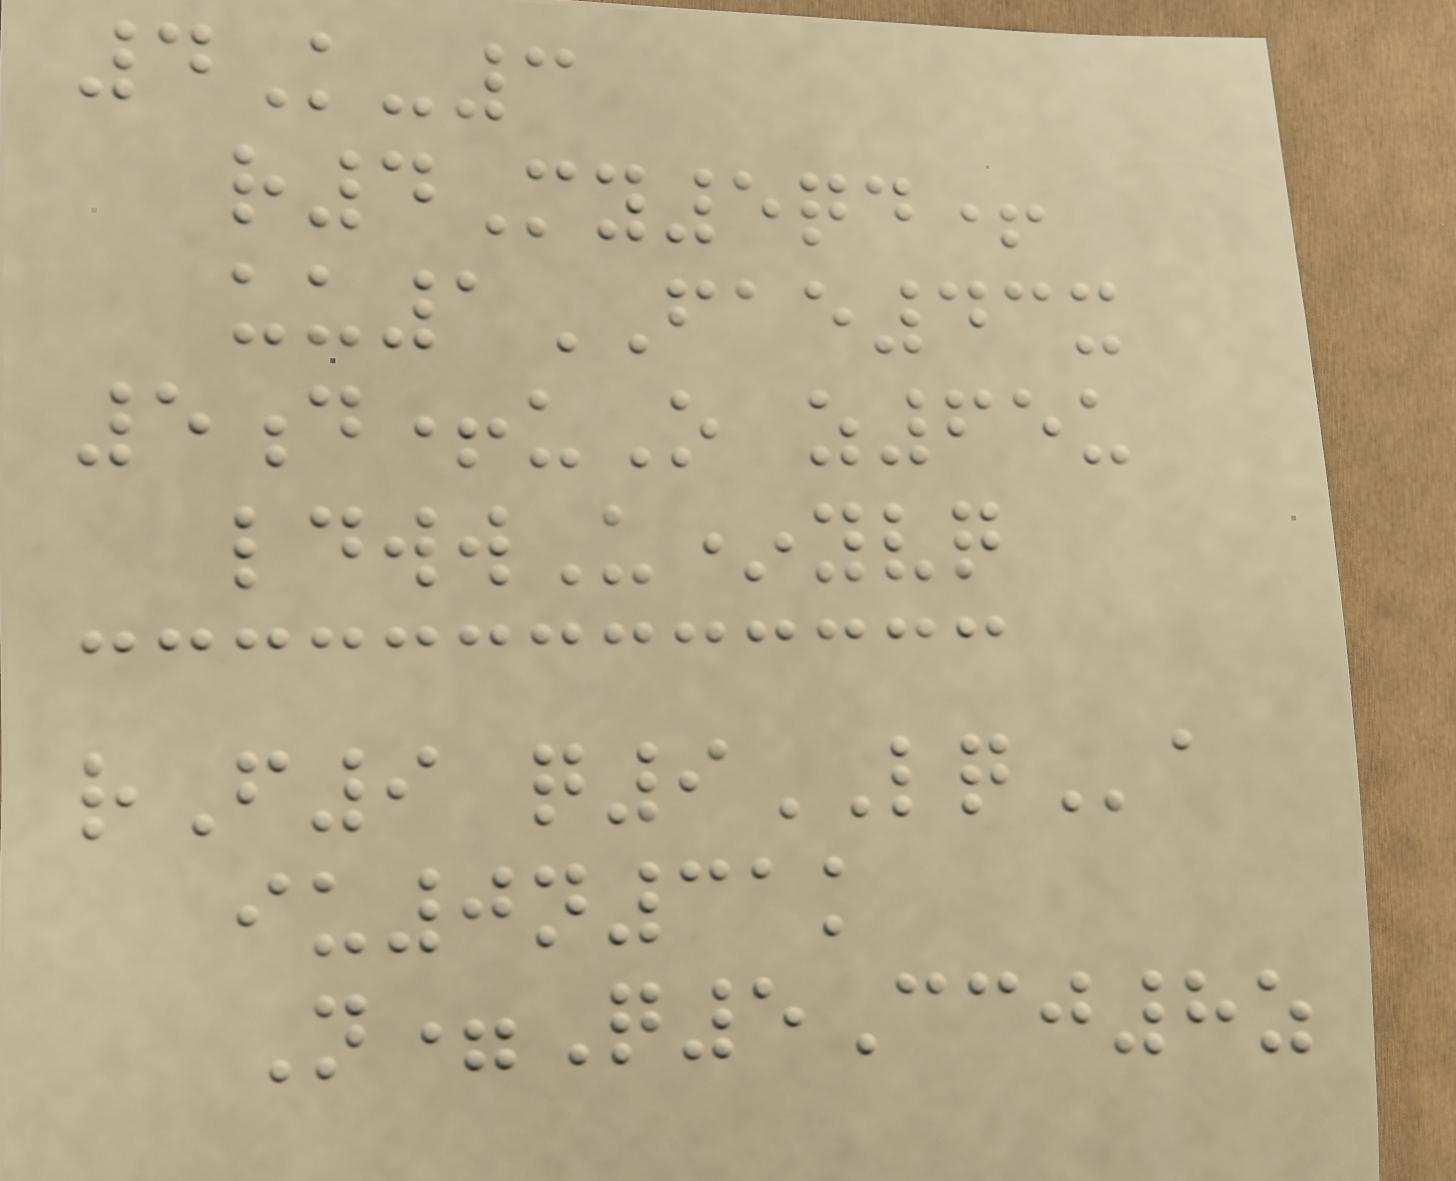4K-3
r4My5qd+
uu1FAE43x
5d+uO z65u
ldwwU*yvq
rF9 q9LQa
iu0n31k
N=Q5Ccj8z
